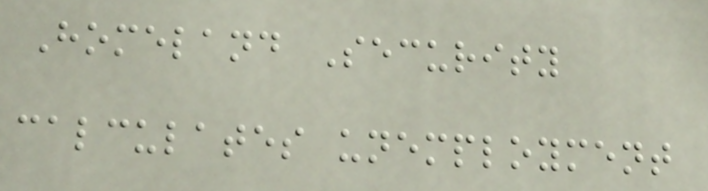Homeland Security
calculates unemployment
